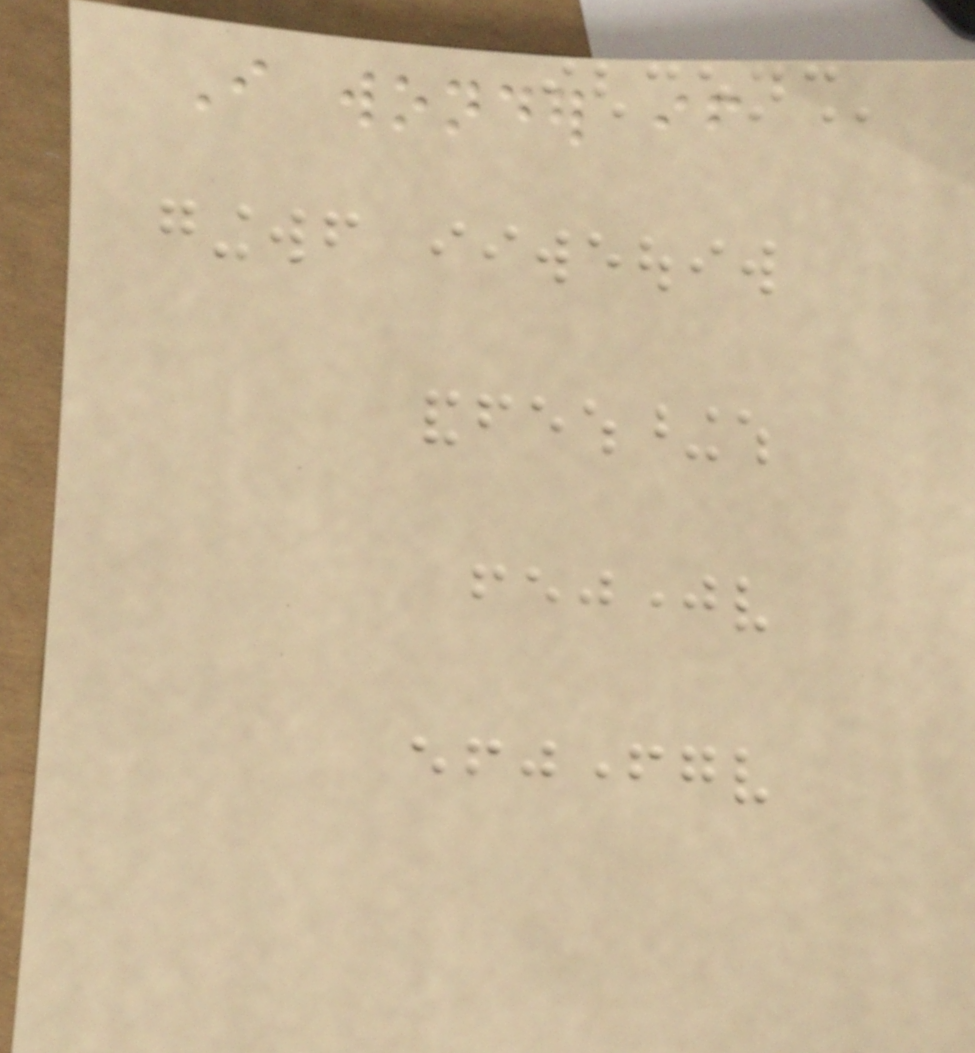I wonder if
